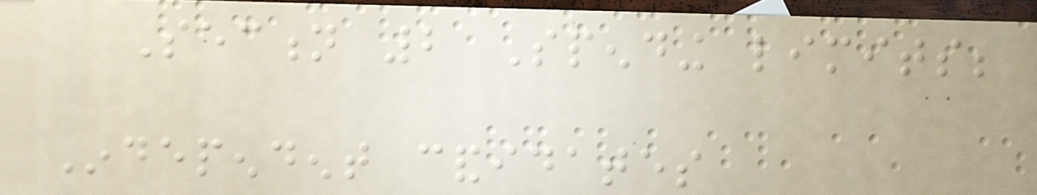Section 2 Spending limits;
Independent candidates
